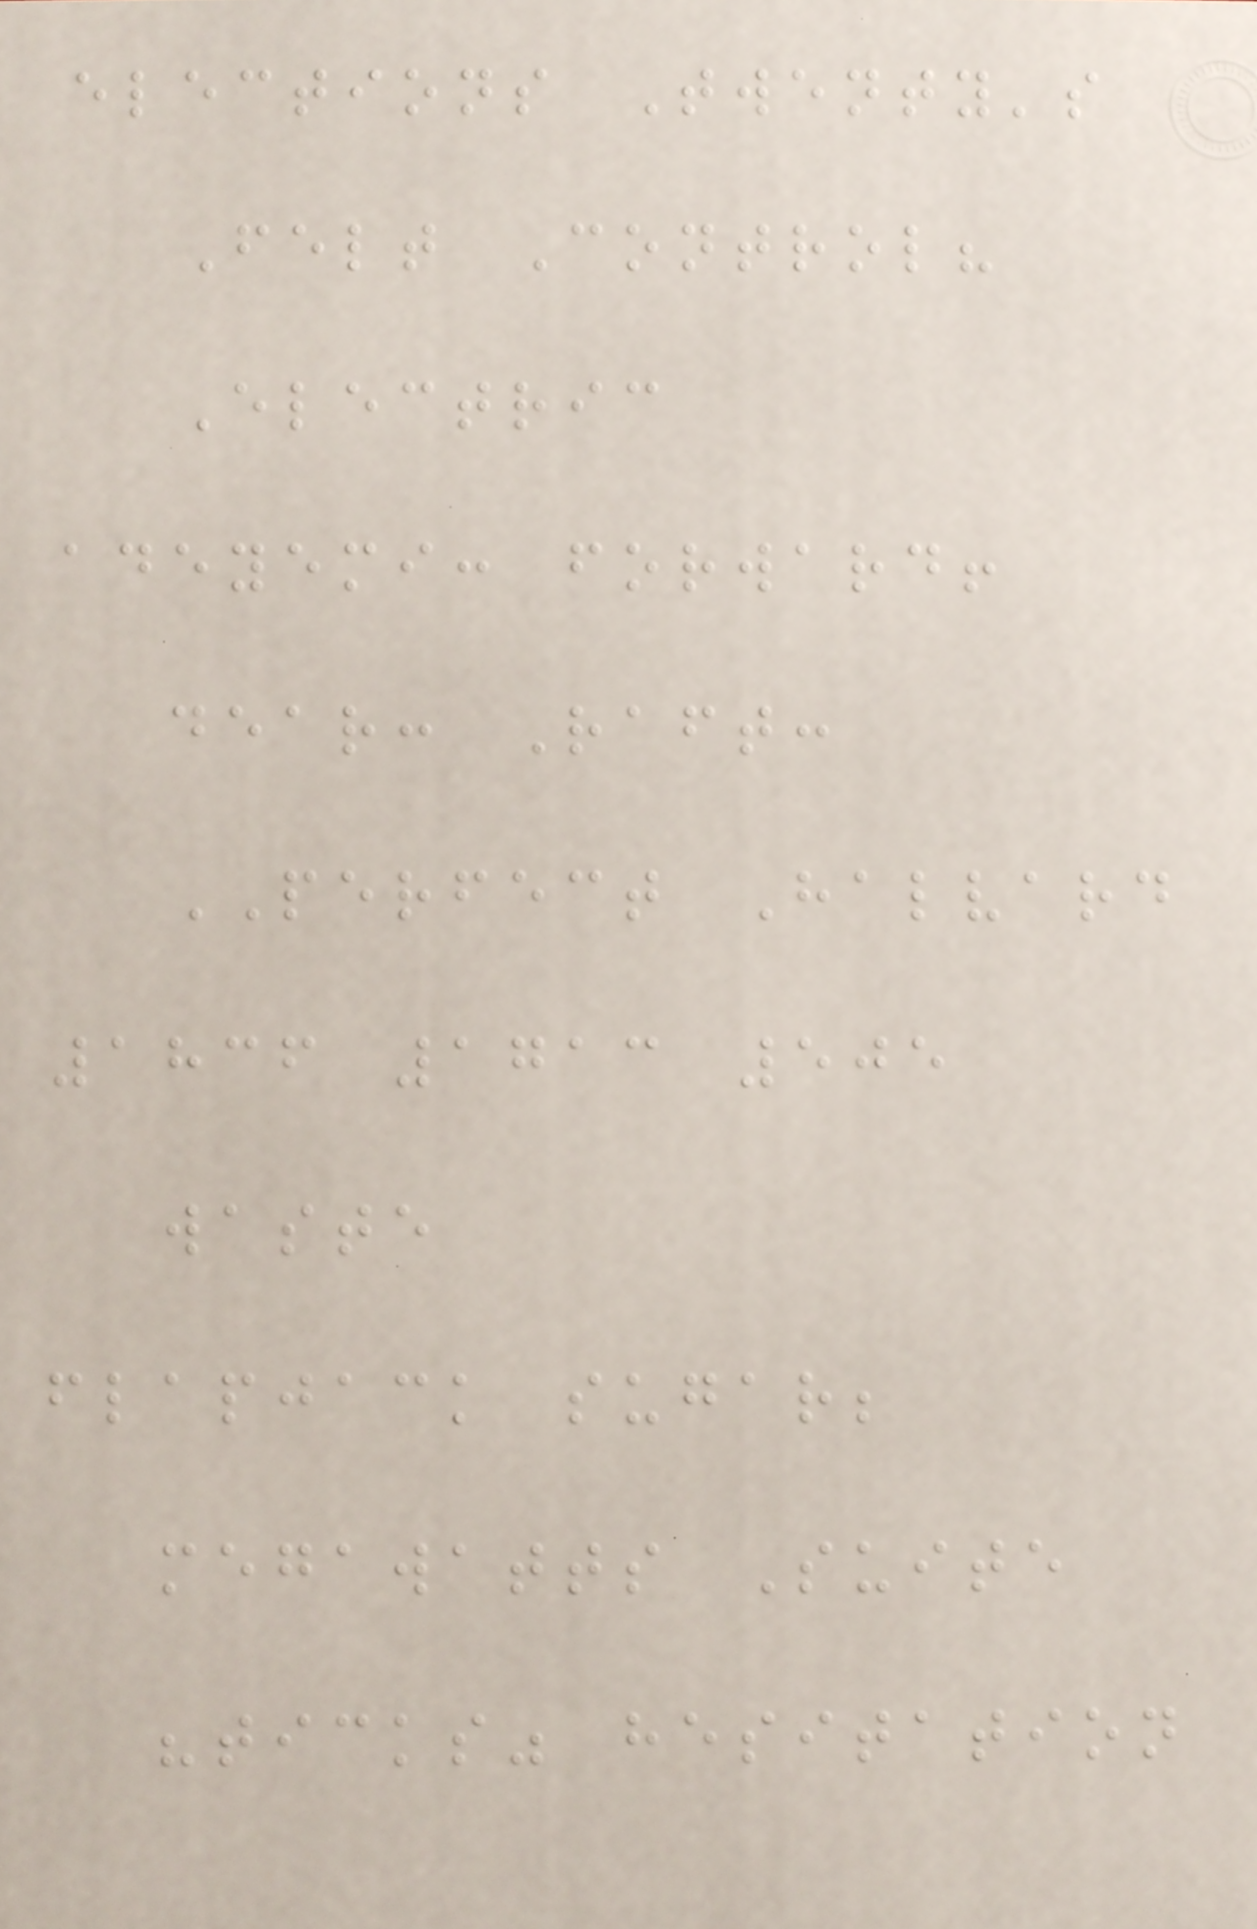elections Twenty's
Felt Control?
Electric
adeyemi: forward!
dear: Raft:
PERFECT Halvard
1836 1713 505
waste
flapjack sugar;
megawatts Suite
"ticks" hesitation
